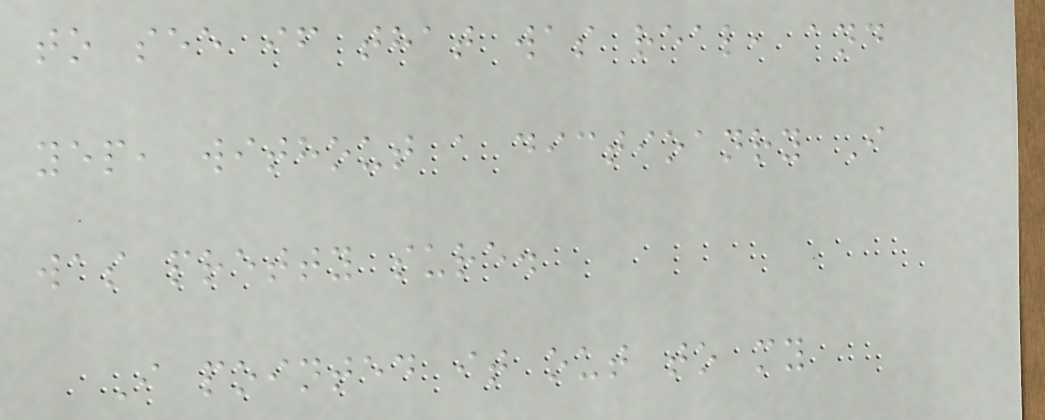to see if that was real, and
yep, without a dictioanry I
was pretty sure.
I pointed it out to my
